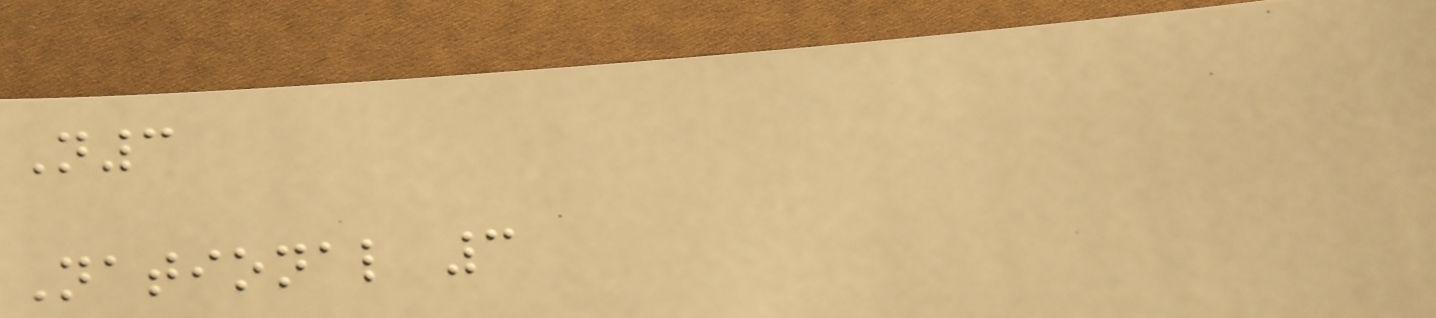N3
National 3
